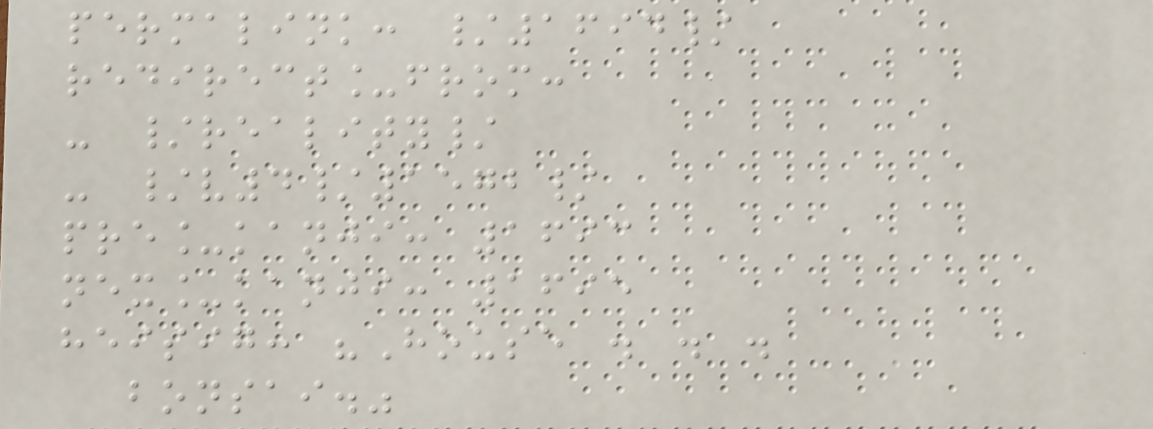permalink: /1694/
redirect_from:
- /reality/
- /v4/1572/
pre_kanji: 1693
nex_kanji: 1695
heisig: "House . . .
bonsai."
